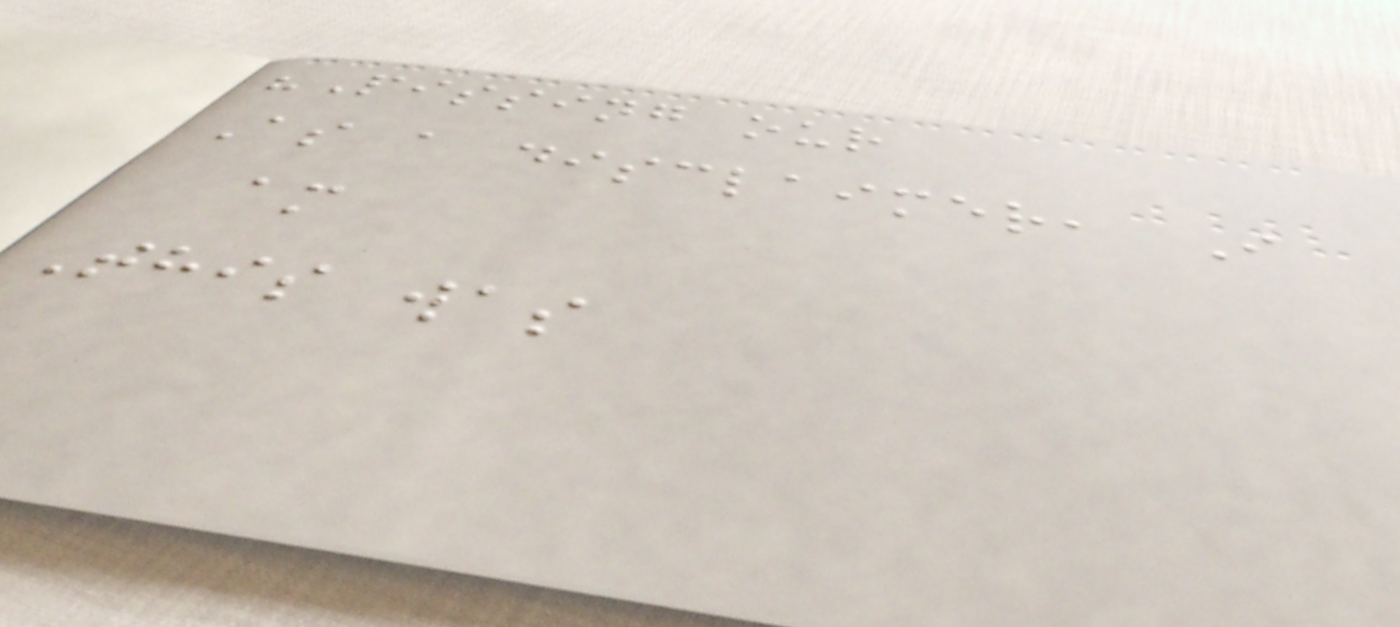"Pissing our
As a disclaimer, I
am
This was
